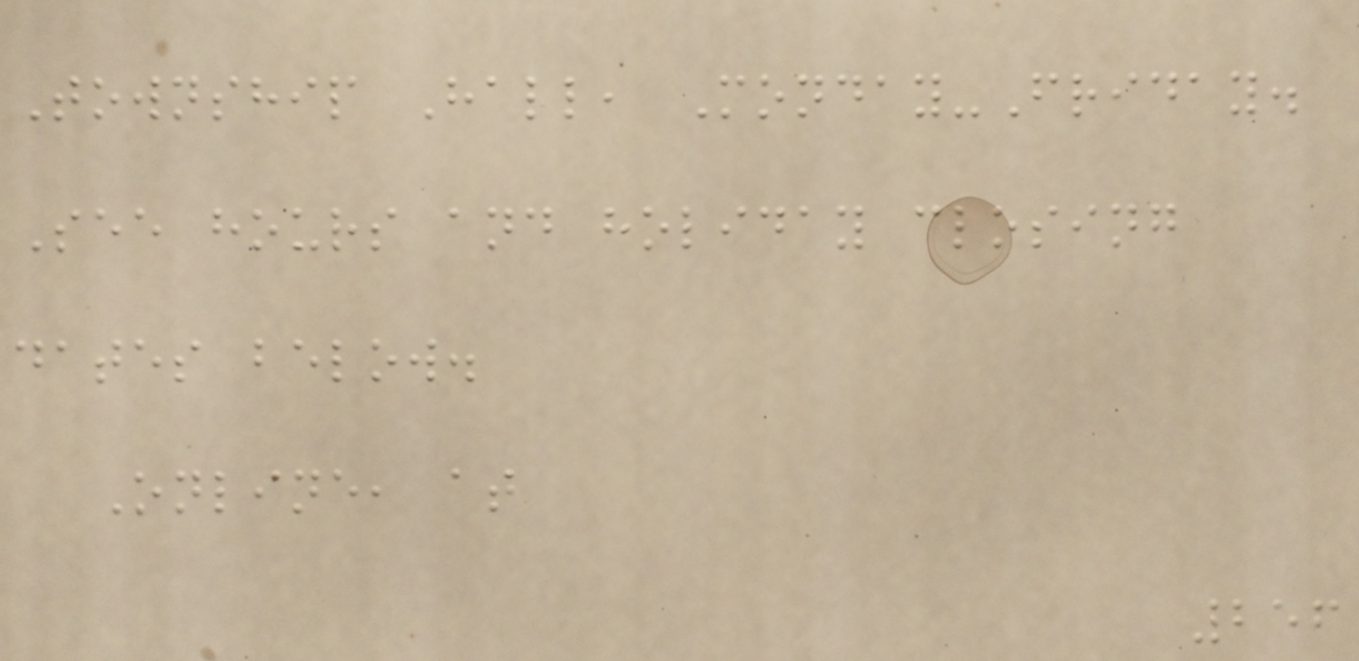Township Hall, Monday-Friday.
See hours and holiday closing
dates below.
Online, at
256
